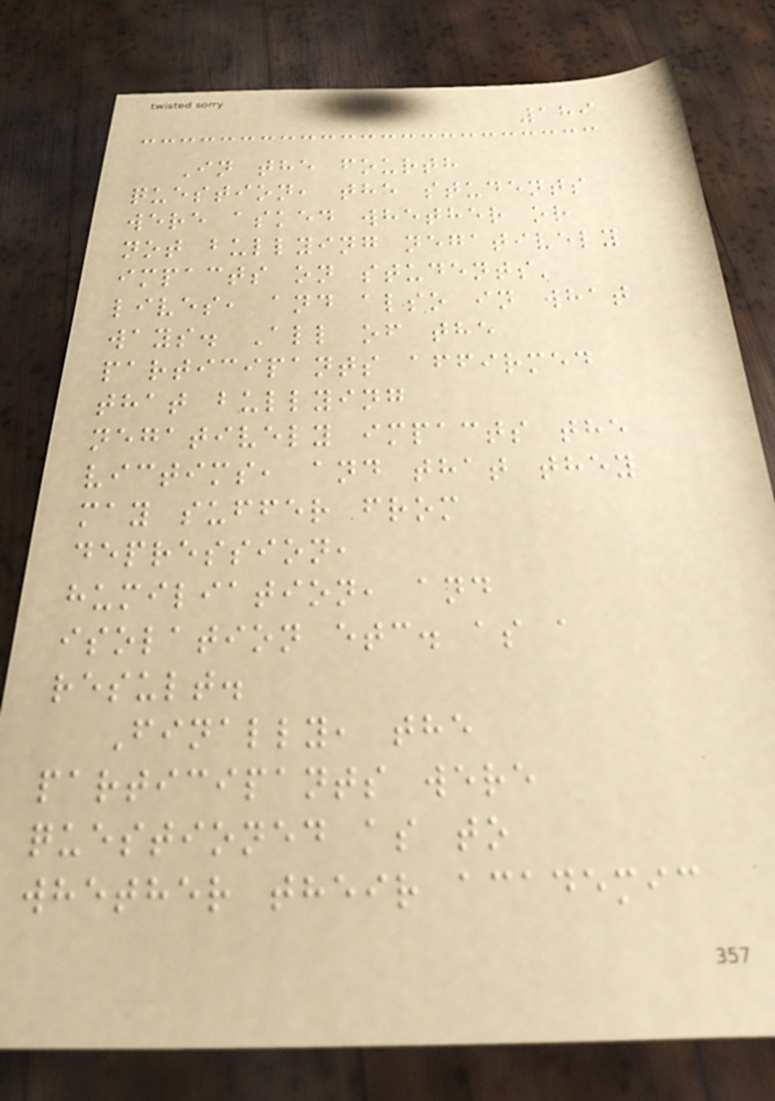189
In the fourth
question, the students
were asked whether or
not bullying negatively
impacts on students'
lives, and also in what
ways. All of the
participants affirmed
that bullying
negatively impacts the
victims, and that they
may suffer from
depression,
humiliation, and
isolation etc. as a
result.
Finally, the
participants were
questioned as to
whether their academic
